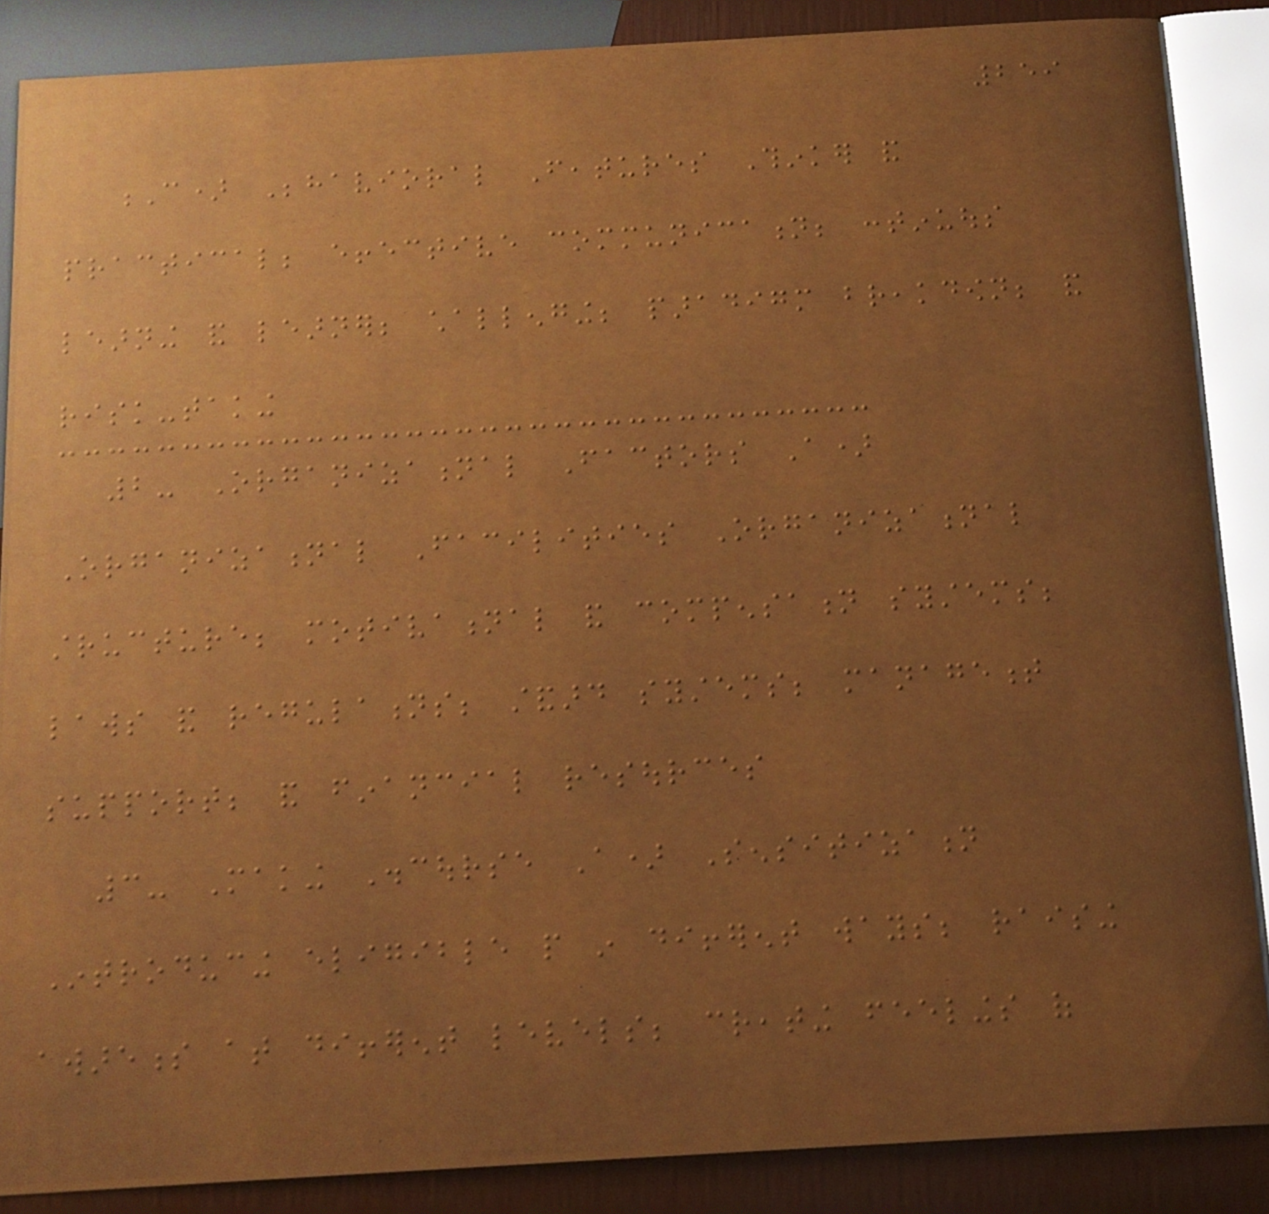259
C) Behavioral Features Thinker and
practical; effective communication; continuous
learning and learner; challenging; paradigm breakdown; and
risk-taking
2- Organizational Factors A)
Organizational Facilities Organizational
structure; motivational and compensation systems;
laws and regulations; standard systems; management
support; and financial resources
3- Making Discourse A) Sensitization
Introducing eligible people in different ways; raising
awareness at different levels; creating feelings of
